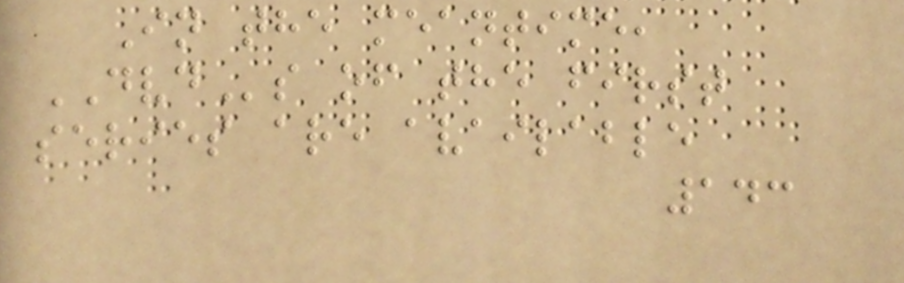In the meantime,
DVDs of the first
series are available
143
